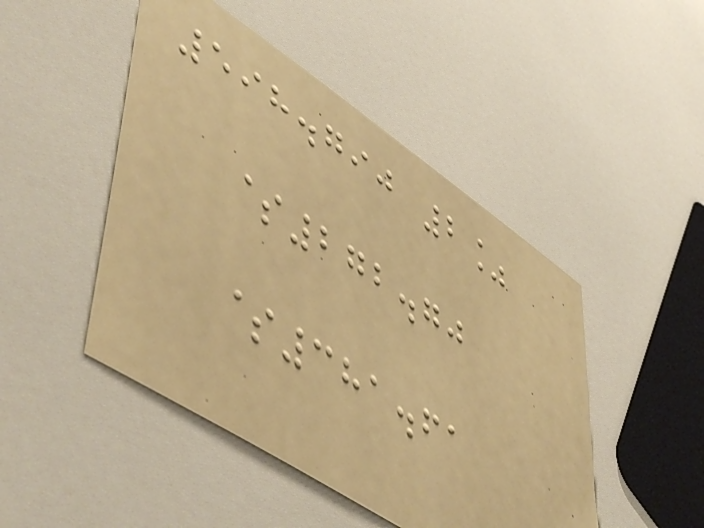598.790 2%
$272.70
$381.61
